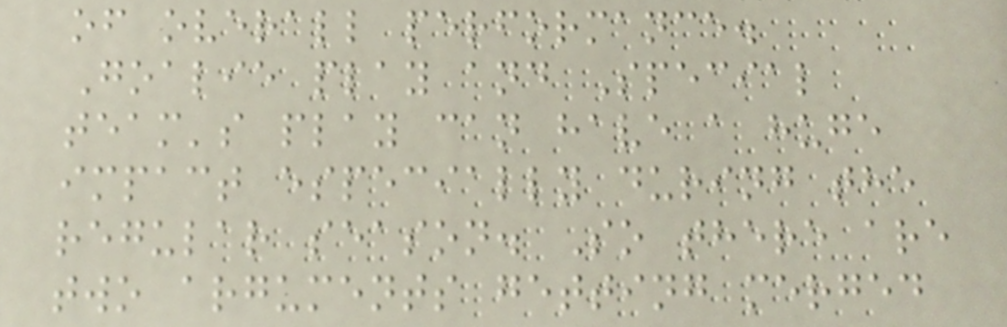of overall performance.
Goalie play and Special
team's play can have a huge
impact especially during the
regular season. So there are
two arguments getting merged
